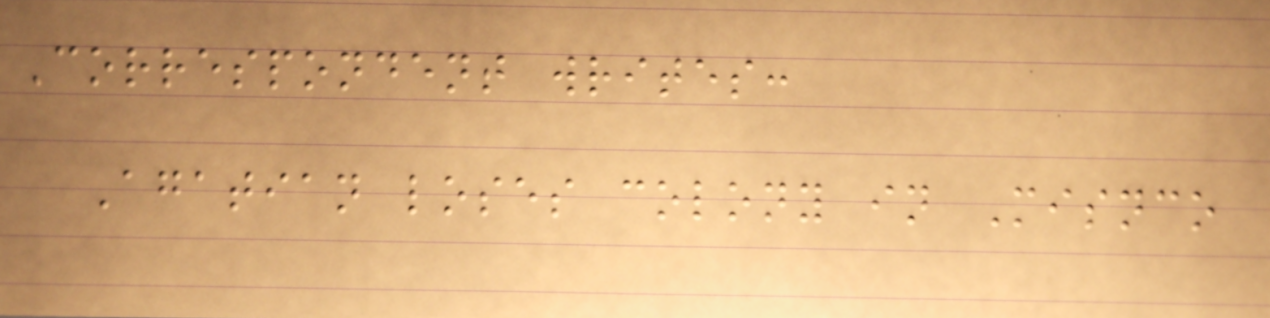Correspondent writes:
Agatian loses colony in Misnco
